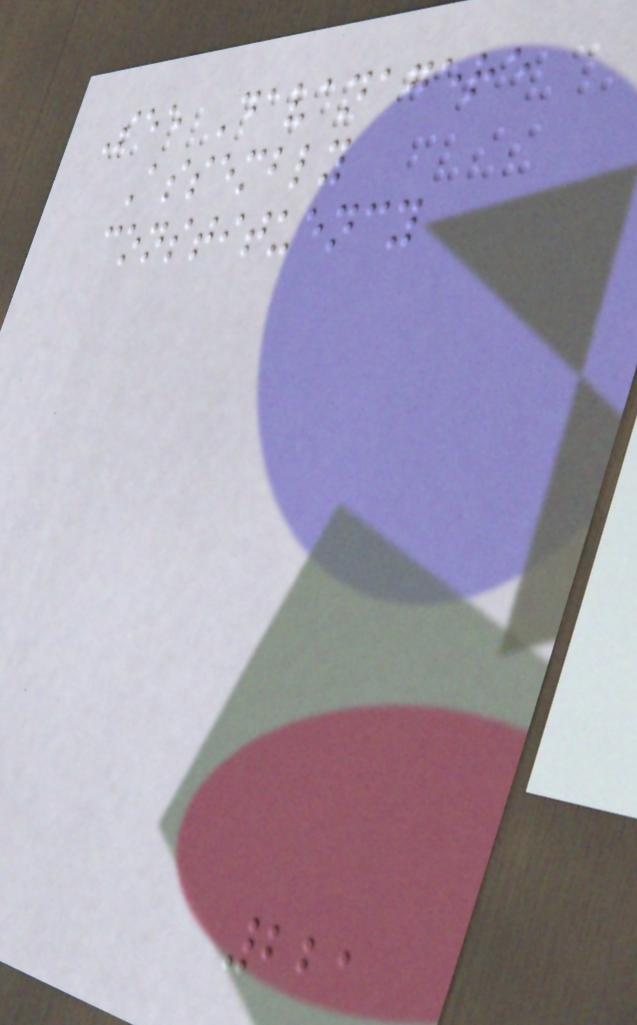See Davanagere
Assembly
constituency
221
